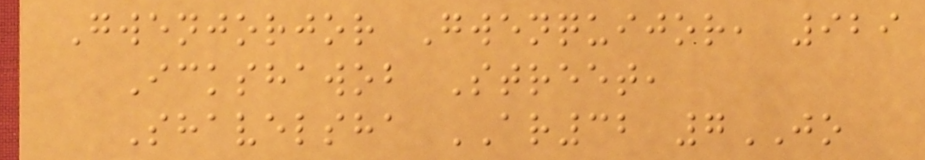Gwenjorjor Gwenquijor, 929
Ickshawob Street,
Shavelsha AR32 7JO
